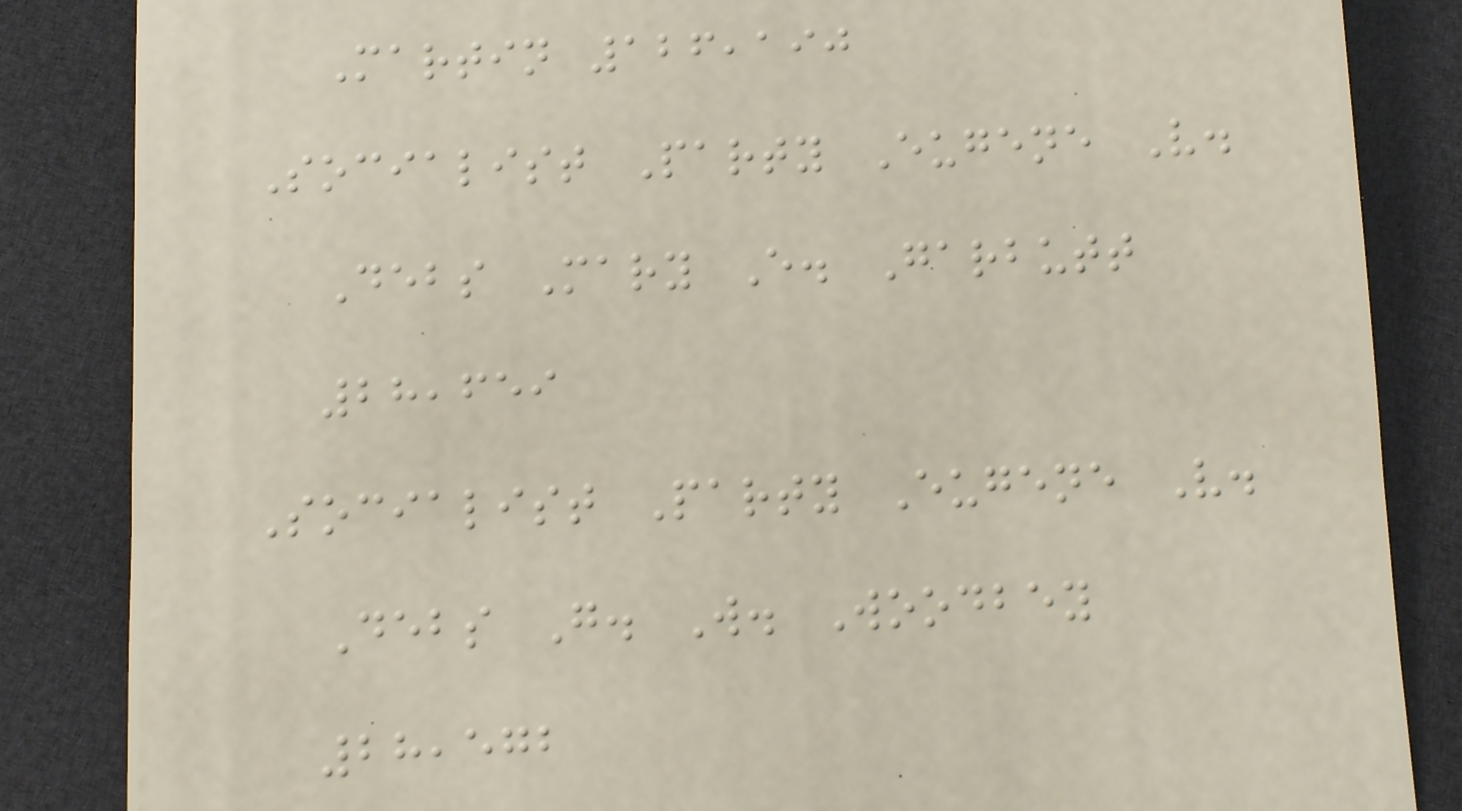Martin 126,190
Socialist Party Eugene V.
Debs Mary E. Garbutt
28,659
Socialist Party Eugene V.
Debs G. W. Woodbey
28,572
